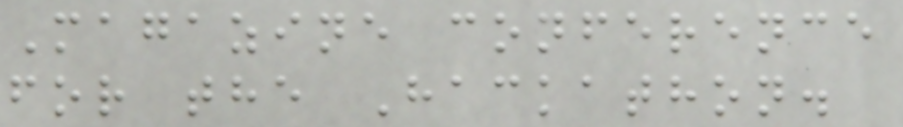Magazine conference
for the Hackathon.
